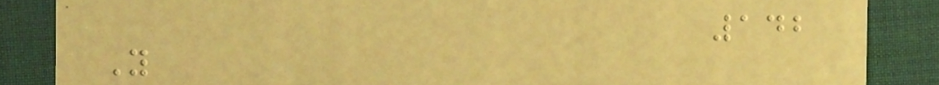142
You
